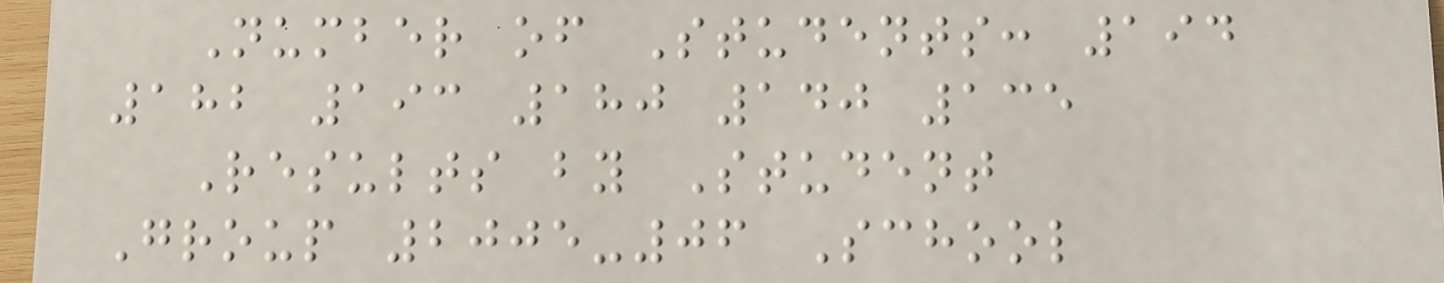Number of Students: 194
182 193 180 140 135
Results by Student
Group 2005-06 School
